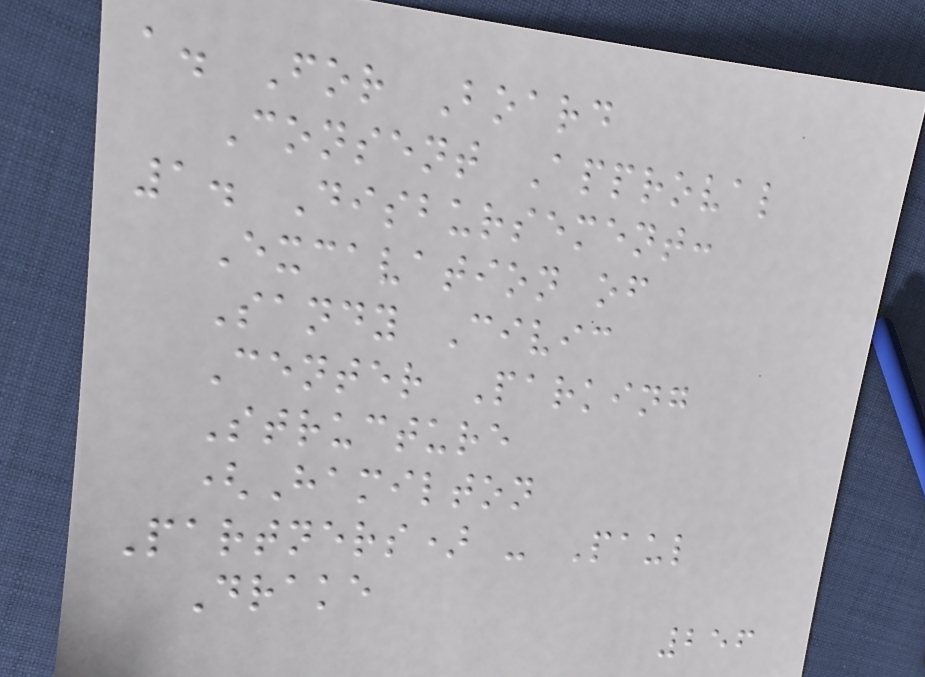a. For Board
Consent Approval
1. Disbursement:
Excavation of
Sandy Civic
Center Parking
Structure
(Hamilton
Partners) - Paul
Drake
256
